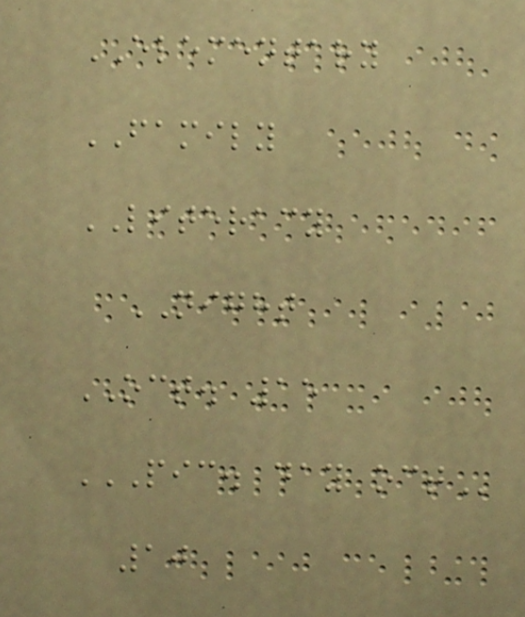ELEMENTARY
FAMILY
LITERACY
NIGHT
OCT. 15
PIC. DAY OCT
10
